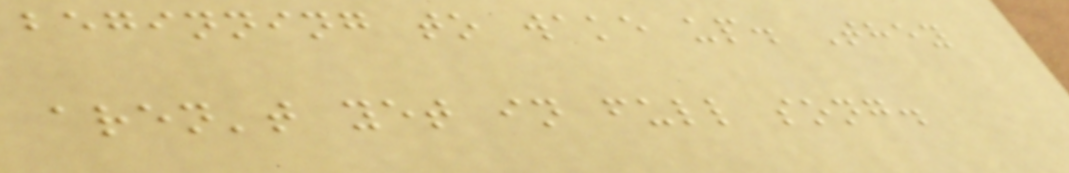beginning to wake up. They
aren't yet in full song.
